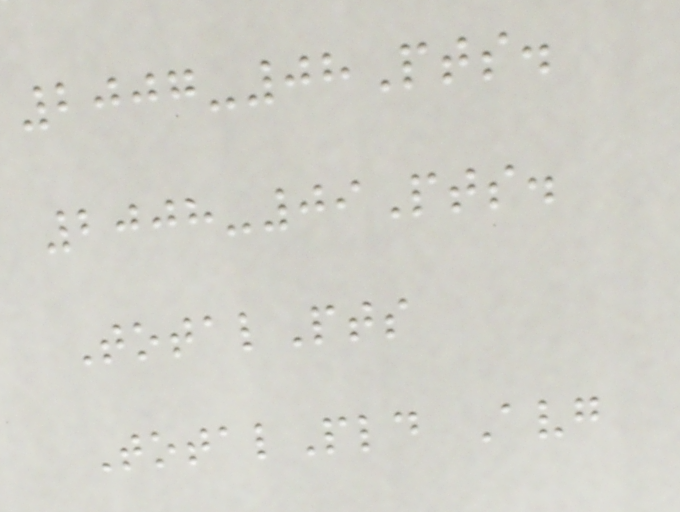2007-08Pts.
2008-09Pts.
TotalPts
TotalPld Avg
